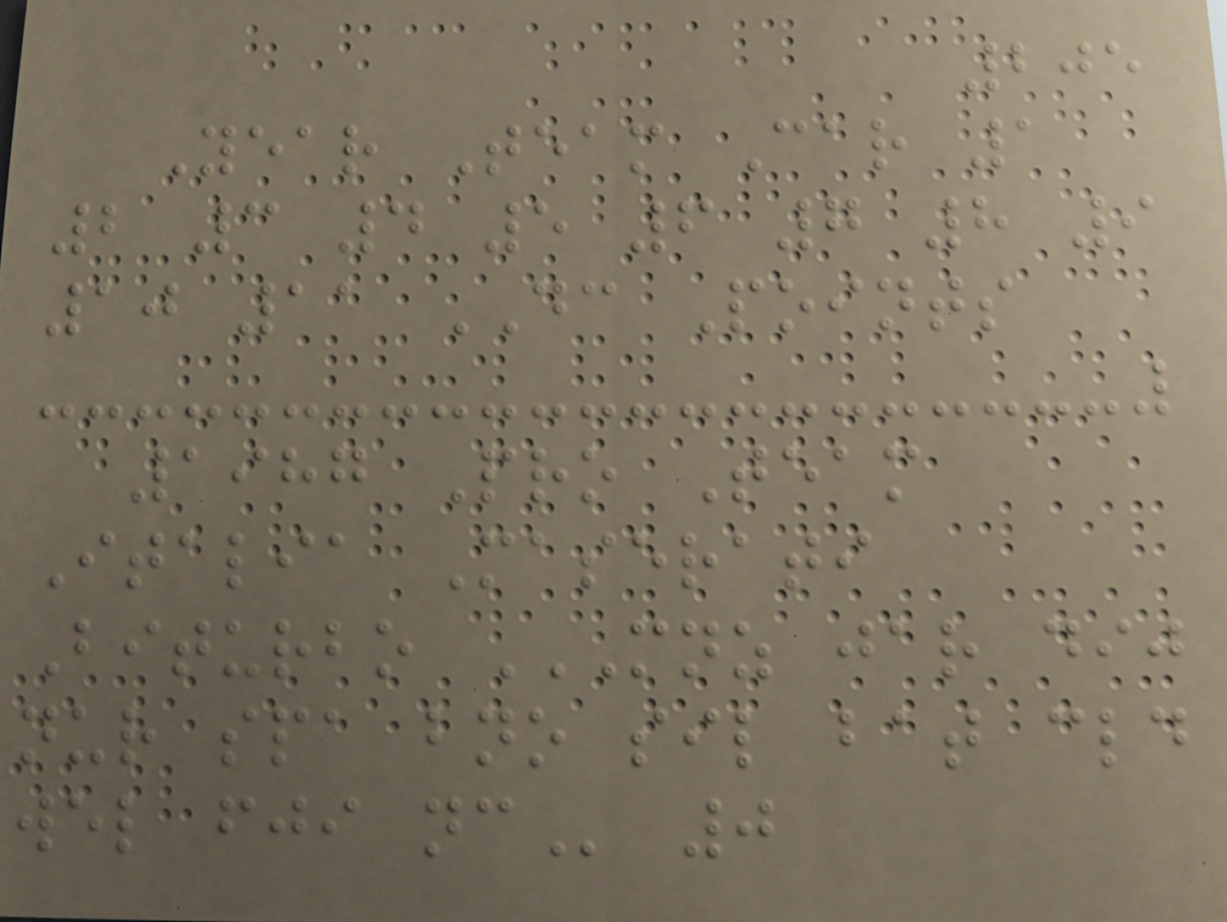205
Year Team Car 1
2 3 4 5 6 7 8 9
10 11 DC Points
1987 Pro Team
Italia Maserati
Biturbo MNZ JAR DIJ
NUR SPA BNO SIL BAT CLD
WEL FJI NC 0
